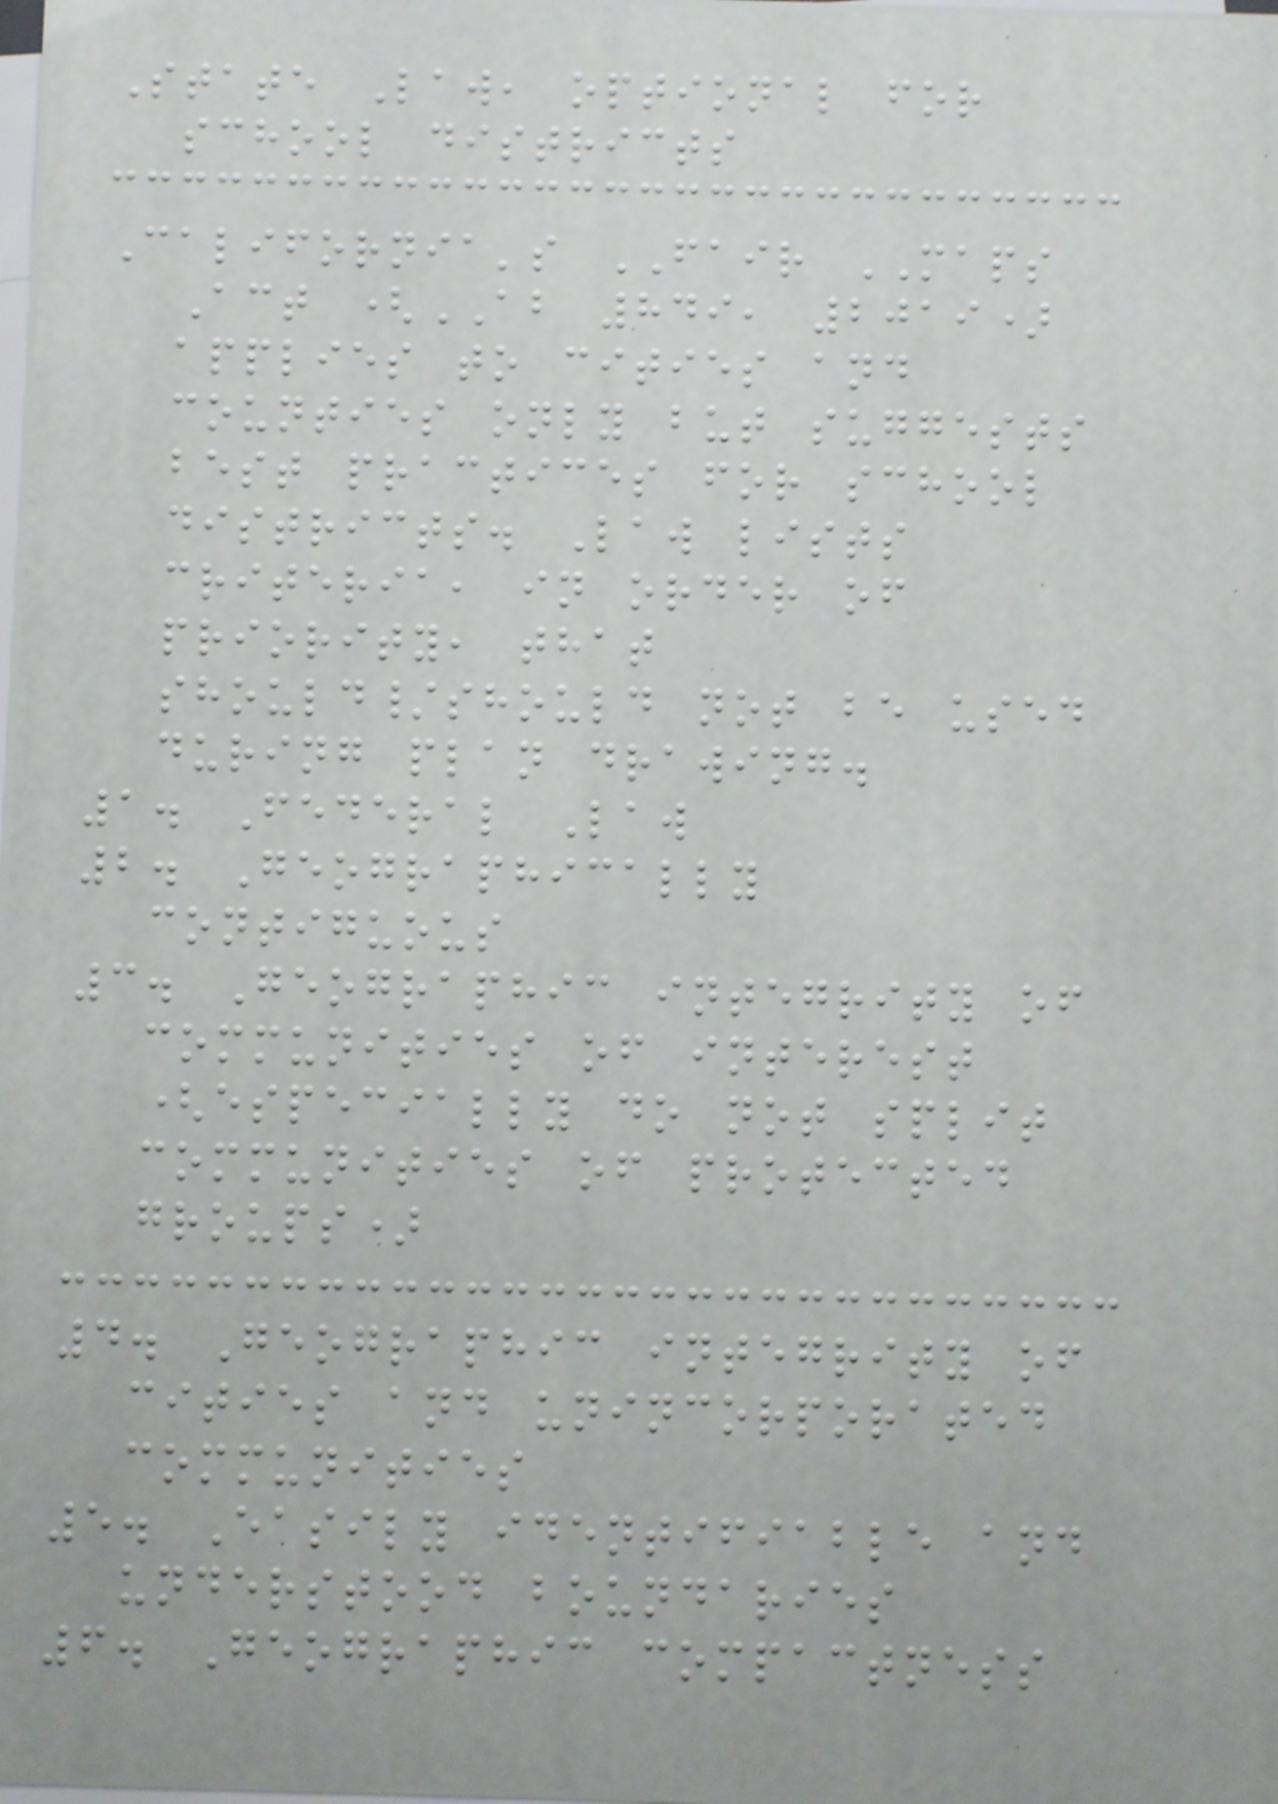State Law, optional for
school districts
California's FAIR MAPS
Act (AB 849, 2019)
applies to cities and
counties only but suggests
best practices for school
districts. Law lists
criteria, in order of
priority, that
should/should not be used
during plan drawing.
1. Federal Law
2. Geographically
contiguous
3. Geographic integrity of
communities of interest
(especially do not split
communities of protected
groups)
4. Geographic integrity of
cities and unincorporated
communities
5. Easily identifiable and
understood boundaries
6. Geographic compactness
